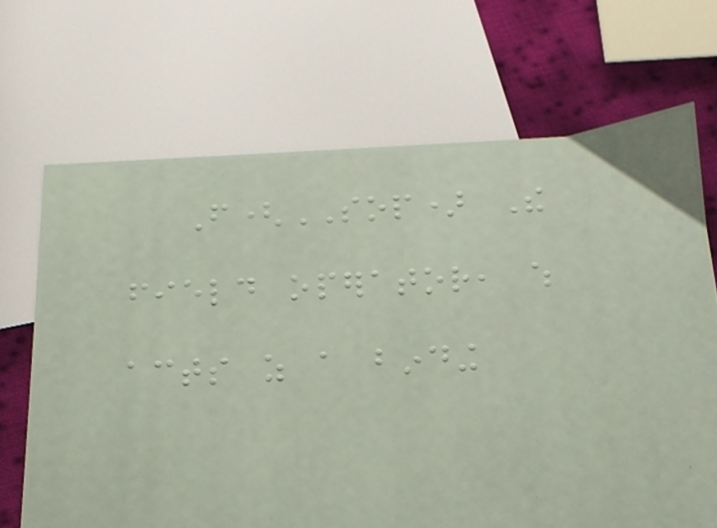F(SOP) The
field operator, which
acts as a binding
